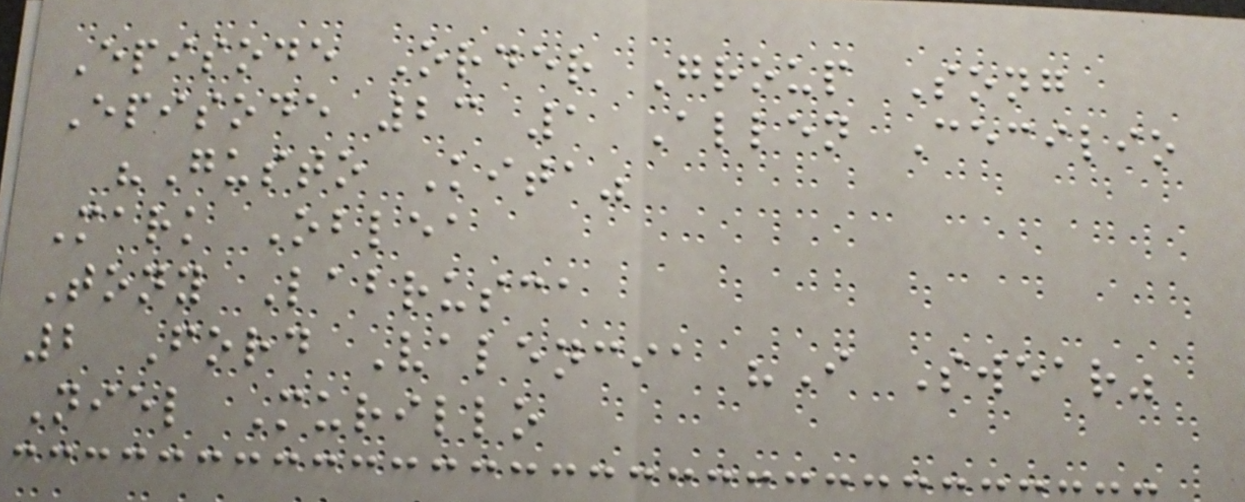Episode Order Group Song
Episode 23 1 Allen Cecilio
"Gusto Kita"
Mark Oblea
Tony Labrusca
2 Ford Valencia "I Swear"
Niel Murillo
